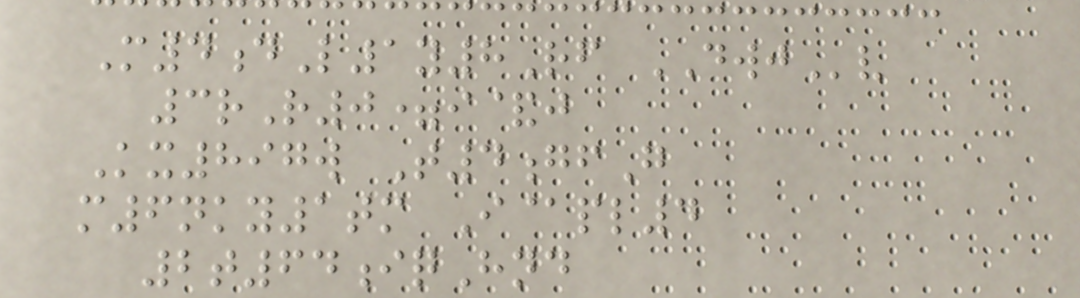M4dL1y8Rf DWJv
3rR0=i&j
Kx897w T4gfG
m6nky1tm I@pl4
2t64iqHnd
